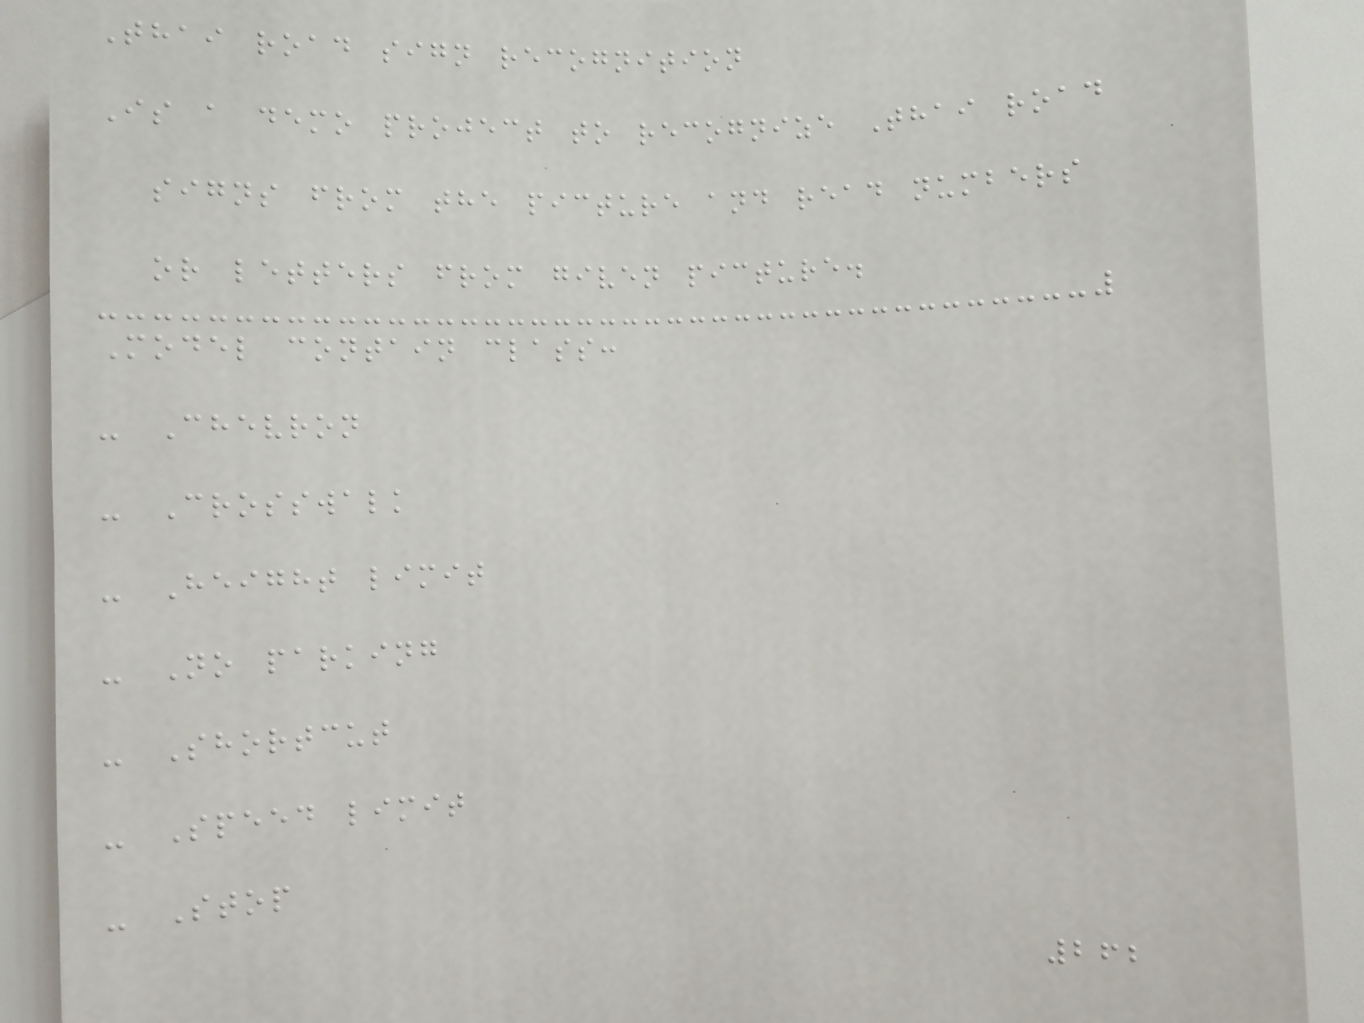Thai road sign recognition
Is a demo project to recognize Thai road
signs from the picture and read numbers
or letters from given picture.
Model contain class:
- Chevron
- Crosswalk
- Height limit
- No parking
- Shortcut
- Speed limit
- Stop
262
